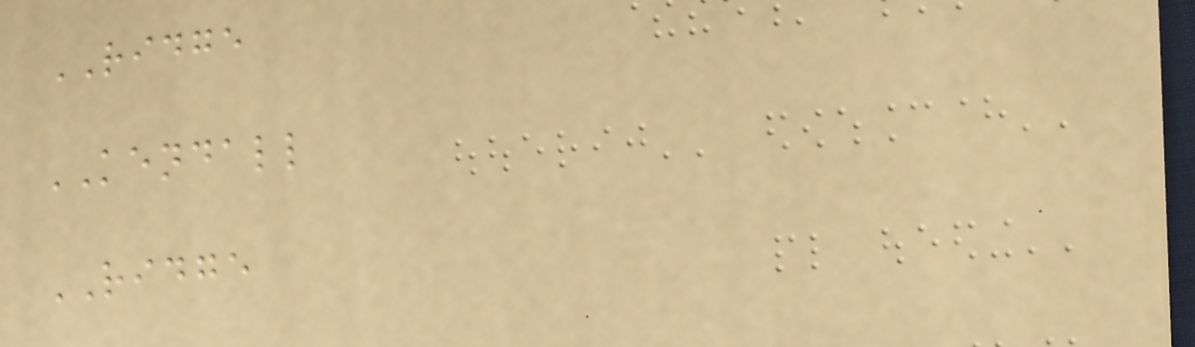RIDGE
KENDALL
RIDGE
